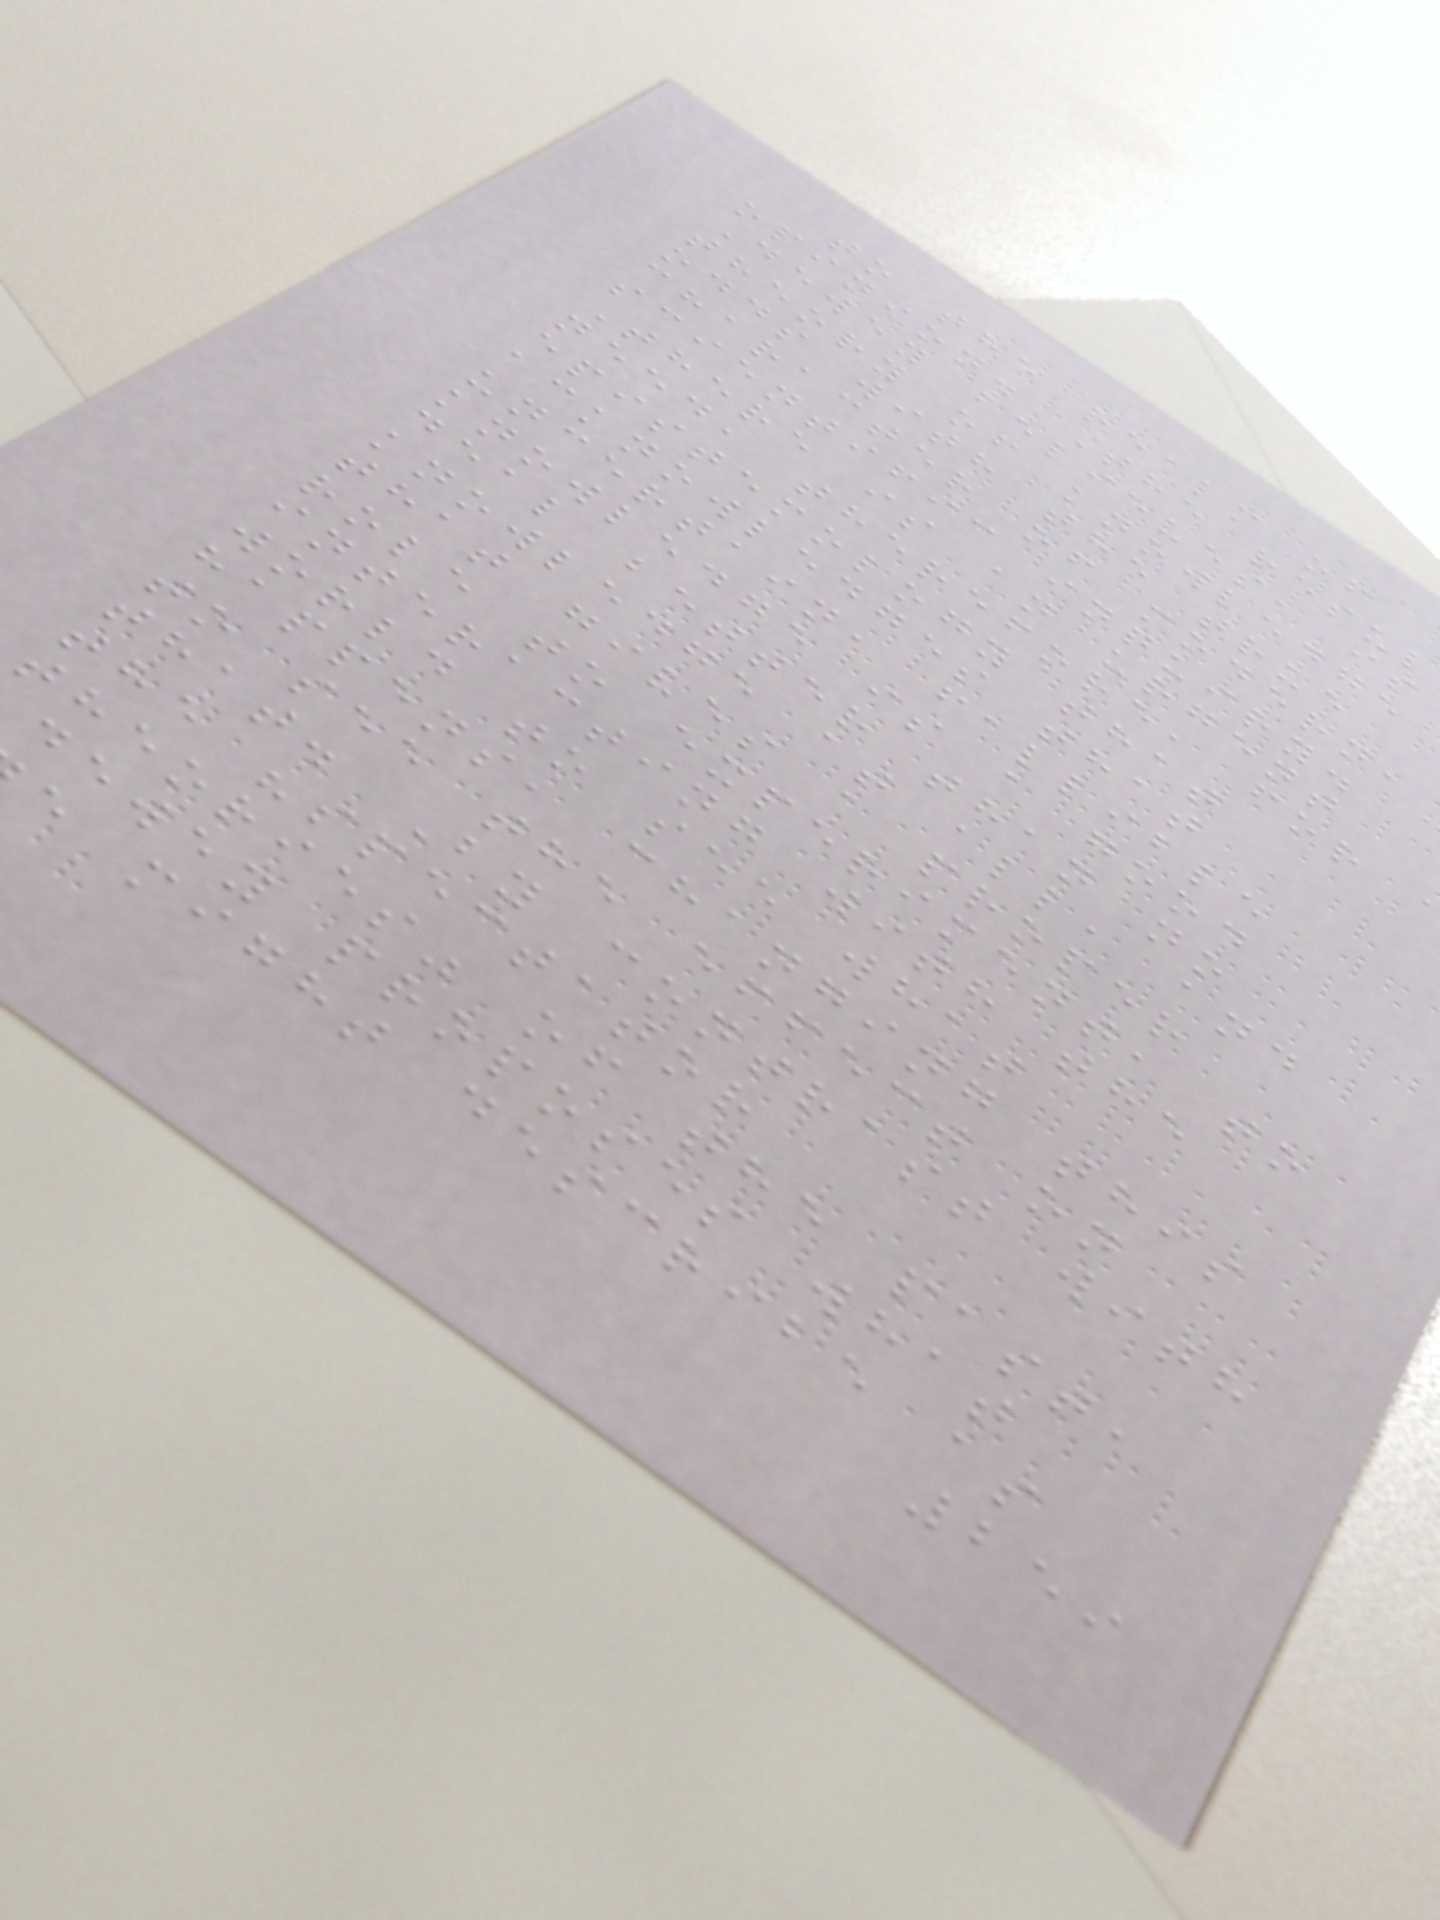to the realm of
opinion. The resul
Dewey believes, is
theory of knowledge
odds with the true
character of modern,
scientific inquiry.
There is an urgent
need, therefore, for
epistemology that
acknowledges that
uncertain, fallible
knowledge is a good
deal better than no
knowledge at all, and
that gives a proper
role to experiment, to
interacting with the
world to see what
happens, changing this
to see the effect on
that. By contrast with
the "spectator
theories" of the past,
dewey proposes what
e might describe as
259
